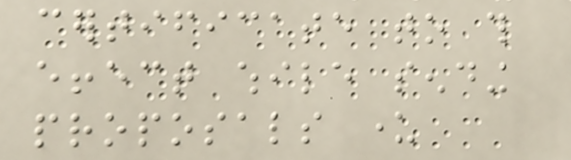certificate to this
effect while sending
proposals under
